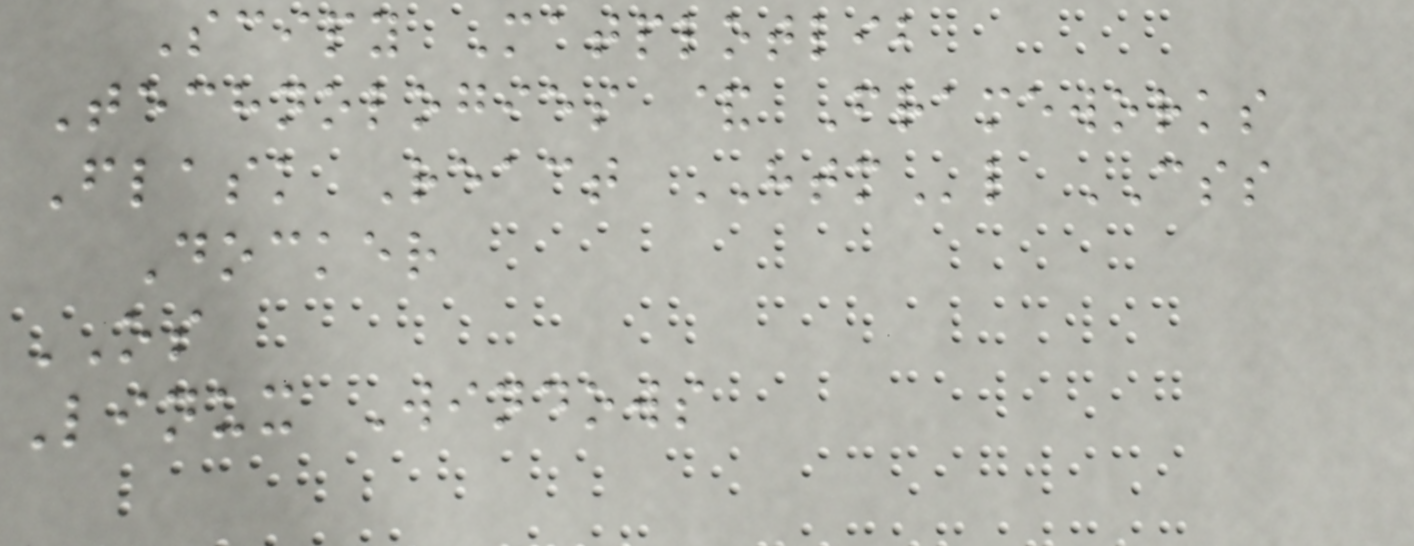Scipy Matplotlib
Technologies & Frameworks
Flask React HTMl CSS
Docker
OS
Linux Windows
